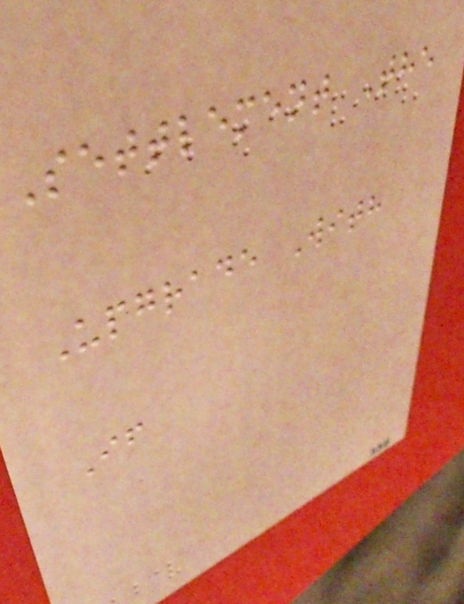Settlement The
Upgrade With
If
